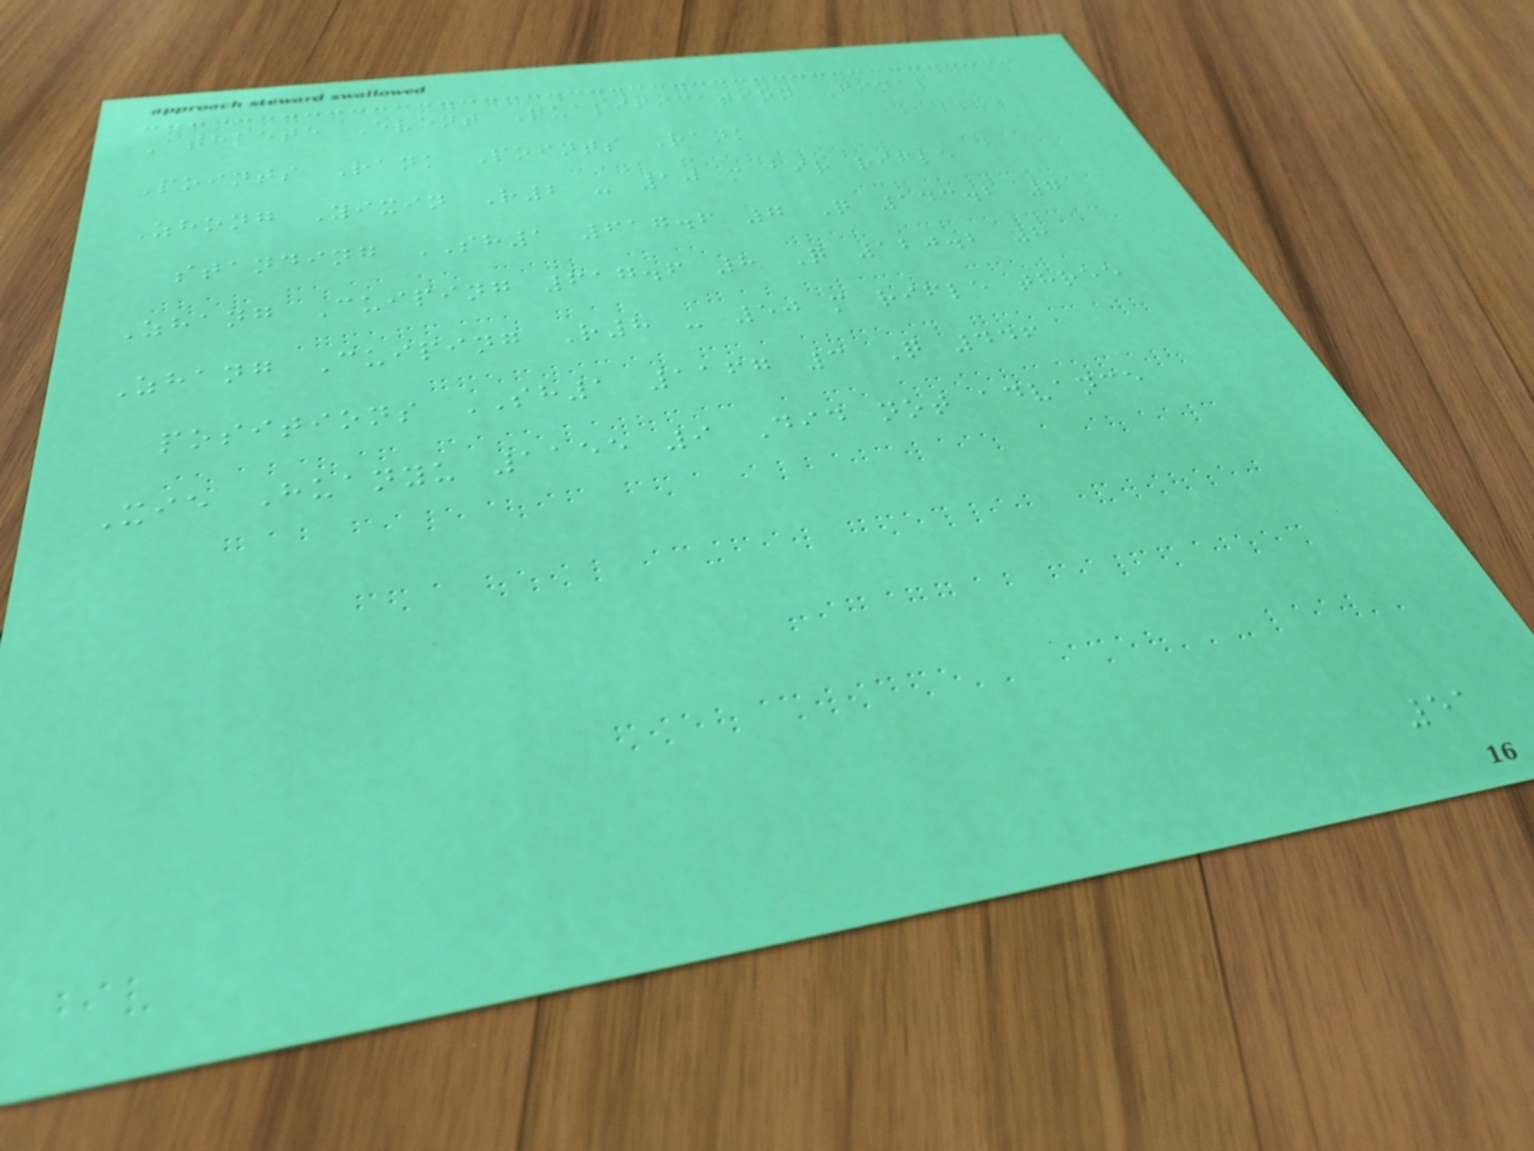Athlete Event Qualification Final
Points Rank Points Rank
Zhong Yixin R2 - 10 m air rifle
standing SH1 617.6 7 Q 143.2 7
Zhang Cuiping 617.6 8 Q 120.2 8
Zhang Cuiping R8 - 50 m rifle three
positions SH1 1167 3 Q 446
Xie Huanyu 1155 9 Did not advance
51
